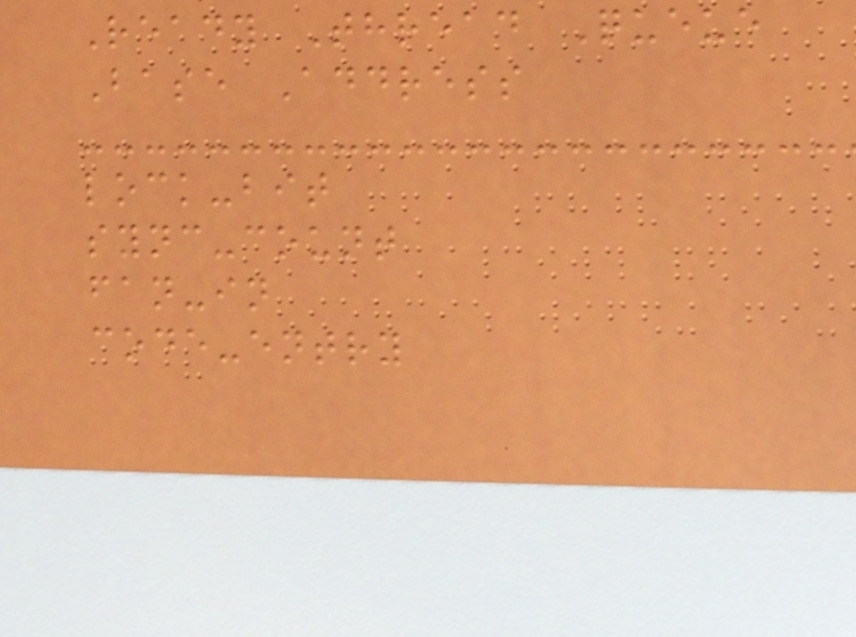Ready Thread Queue
Base Address
lock-bit
sync-count
fan-in
code-entry
